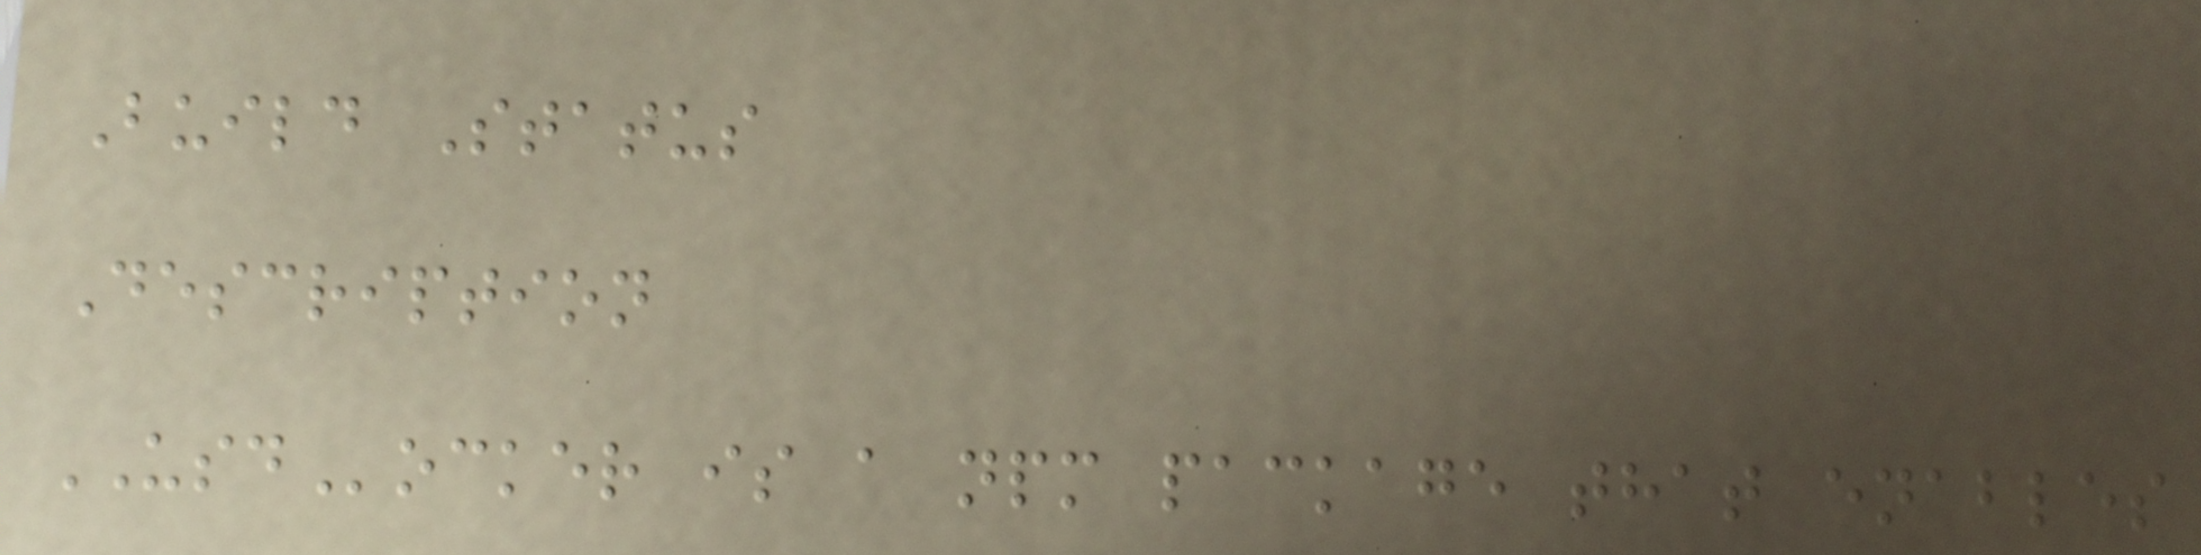Build Status
Description
USDocker is a npm package that enables
